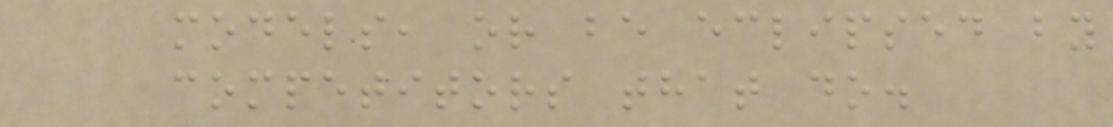models, or be eclipsed by
competitors that do.
